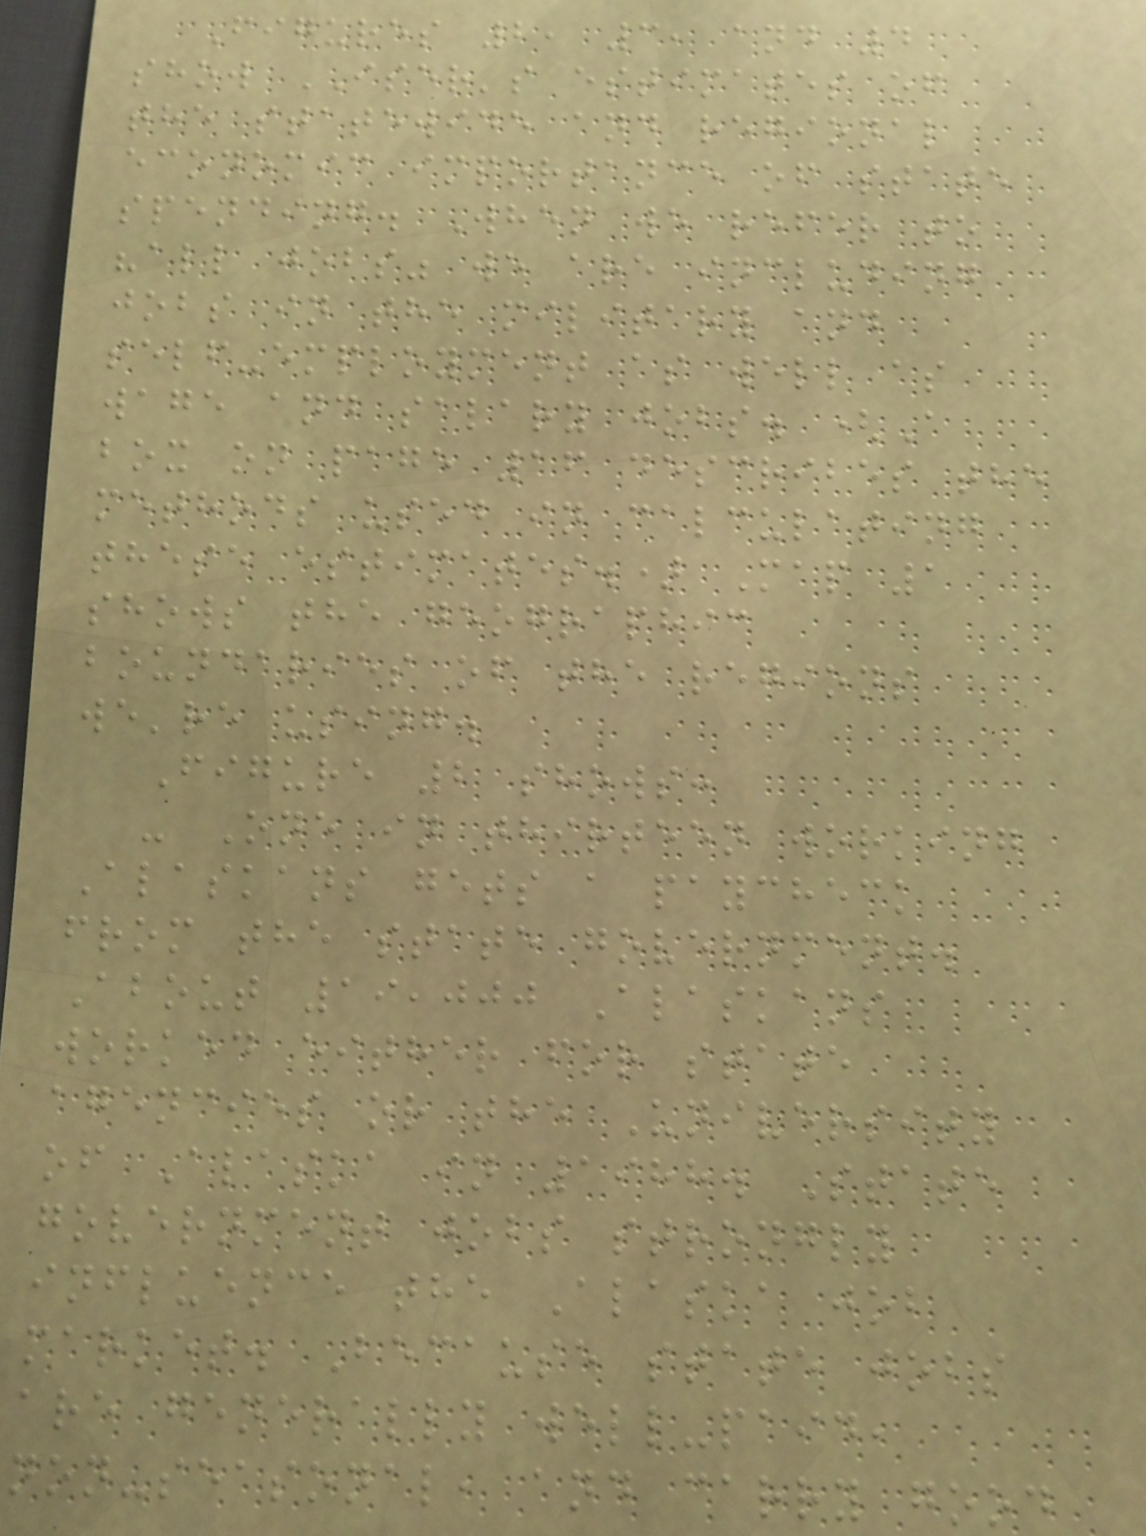Figures 2, 3, and 4
show ISER's estimates of
the statewide and regional
economic importance of state
spending. When we refer to
"all jobs" we are including
jobs in the military and
self-employment as well as
wage and salary jobs. (A
box on page 16 describes the
methods used in calculating
these estimates.) Map 1
shows the geographic
boundaries of the regions
we're using.
Figure 2 shows:
- One in thirteen working
Alaskans gets a paycheck
from the state government.
About 19,000 Alaskans
worked either for state
agencies or the University
of Alaska in 1988. State
government jobs strongly
influence the Alaska job
market. Because state jobs
are generally well-paid,
non-seasonal, and carry good
